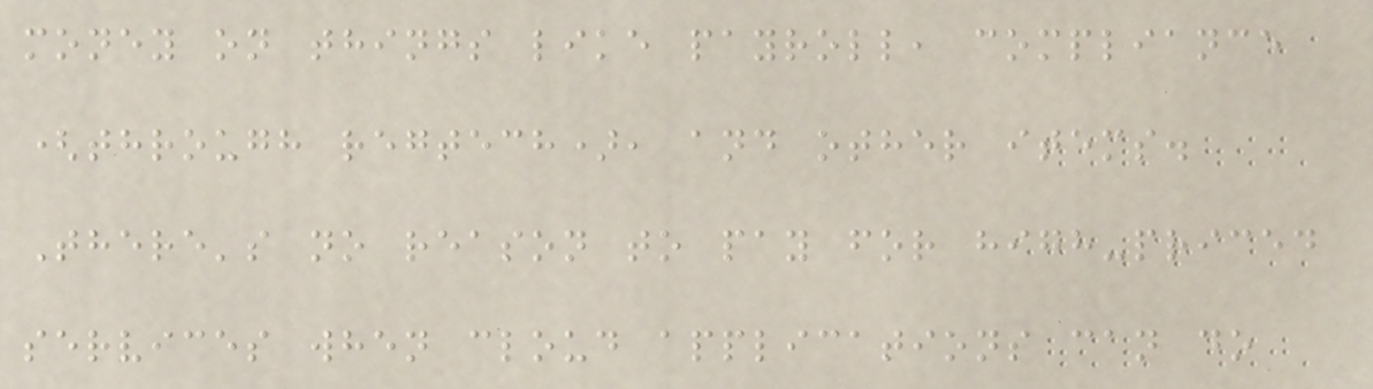money on things like payroll, compliance
(through regtech), and other items.
There's no reason to pay for high-priced
services when cloud applications can do
